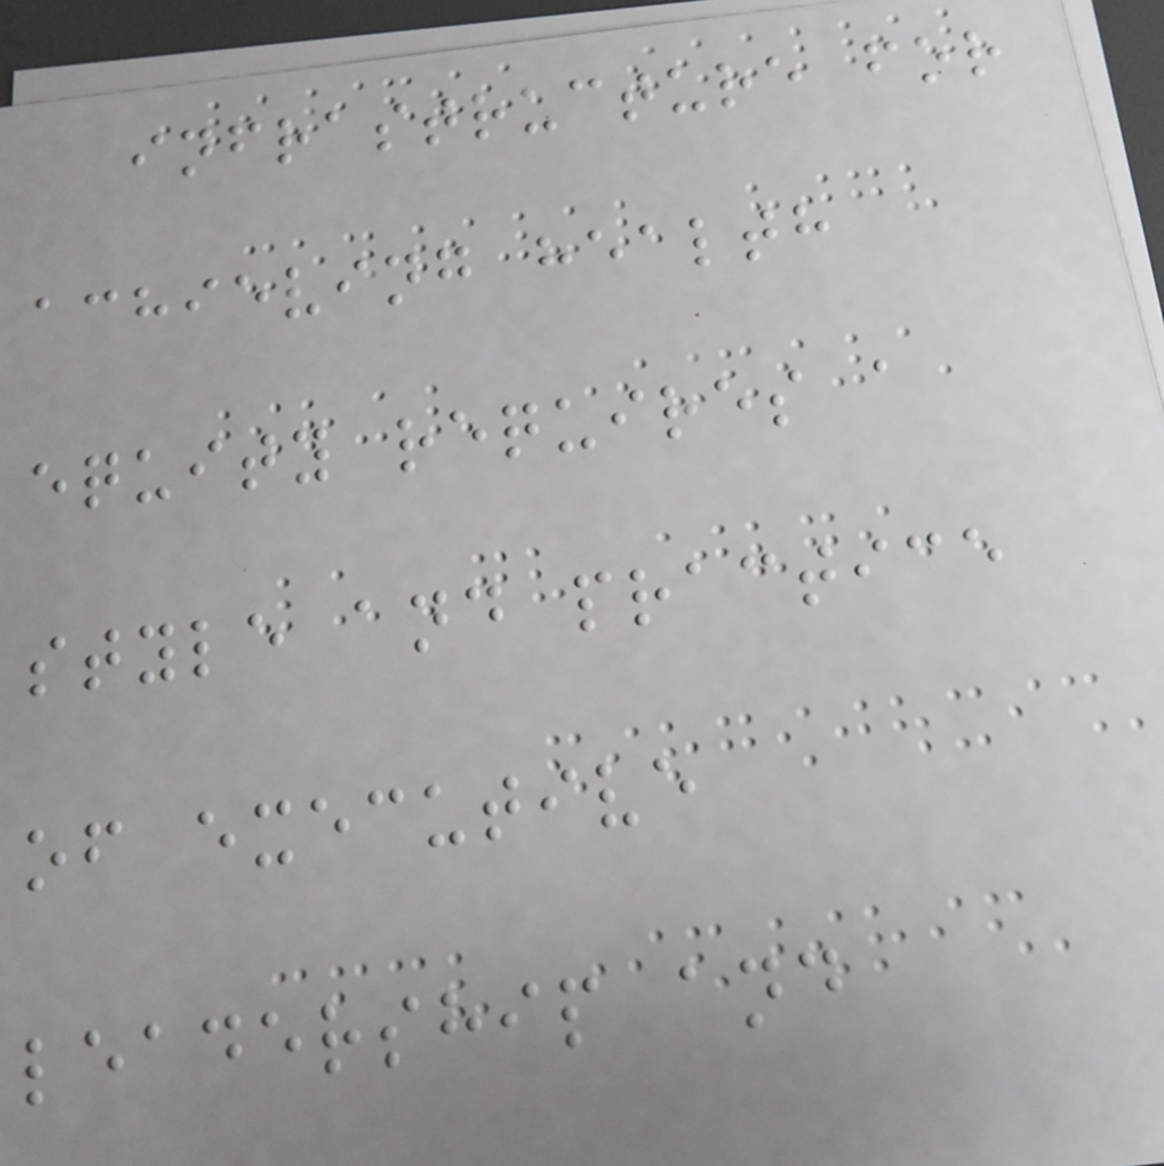infrastructure for
achieving health
equity requires a
style and practice
of executive
leadership and
